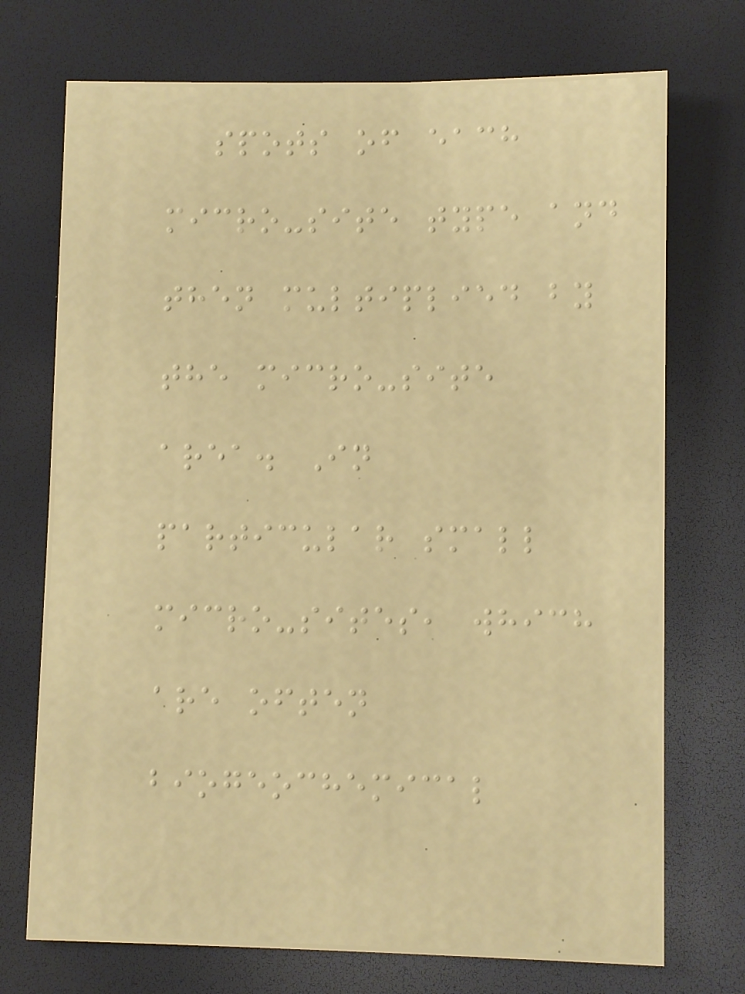spots of each
micro-site type and
then multiplied by
the micro-site
area. In
particular small
micro-sites, which
are often
biogeochemical
